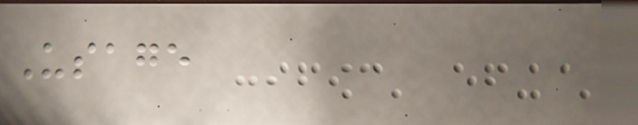Usage
